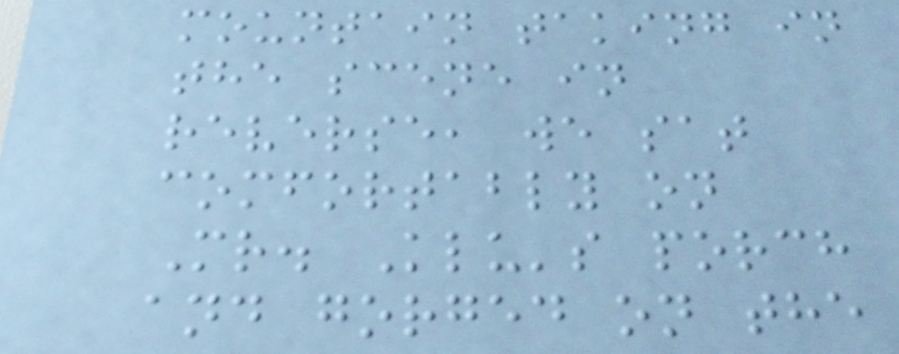mountain taking in
the scene in
reverse, we sat
comfortably on
Mr. Klu's porch
and gorged on the
